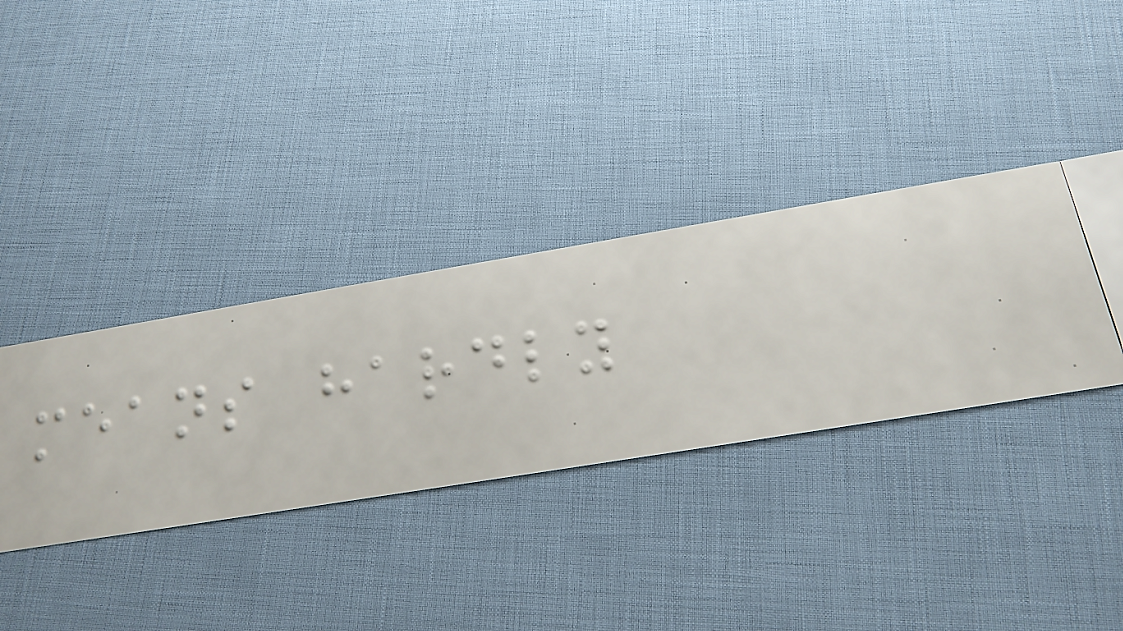means hardly
